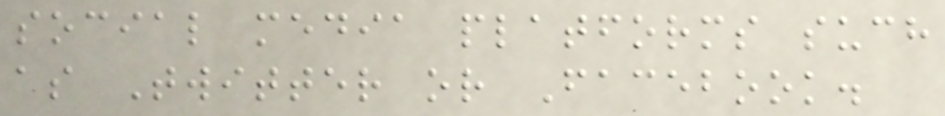social media platforms such
as Twitter or Facebook.
